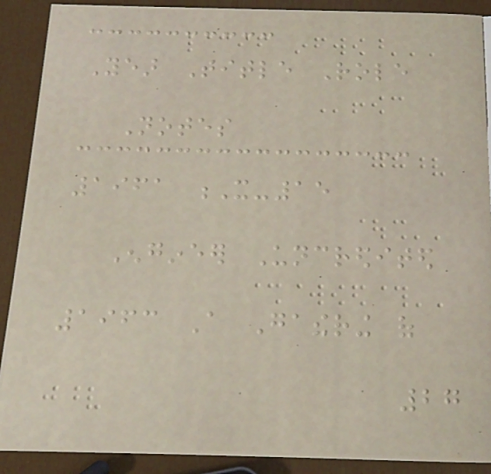Year Title Role
Notes
1961 X-15
Engineer Uncredited
1963 A Gathering of
27
